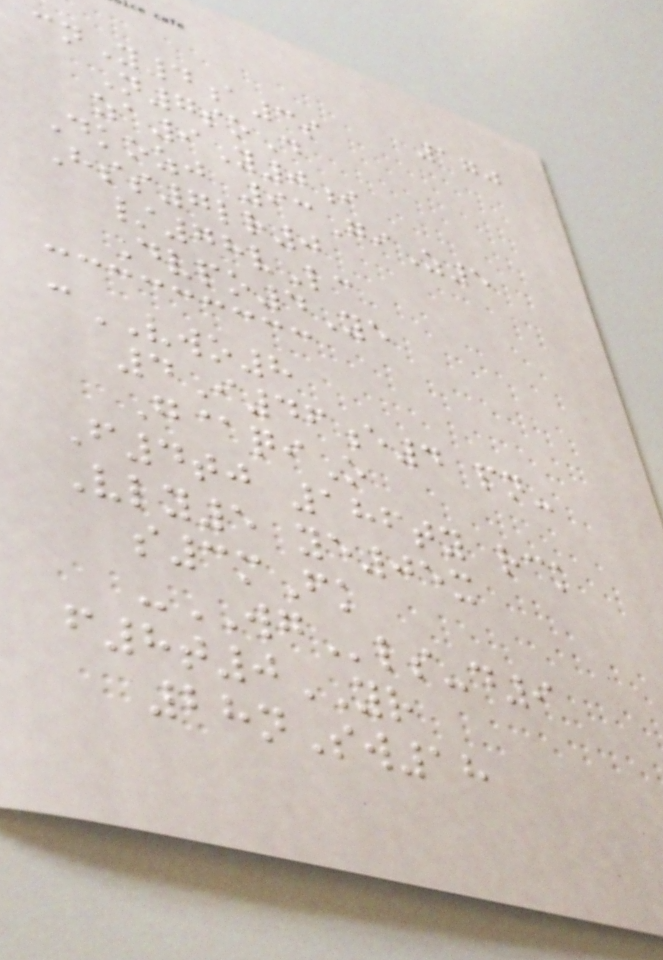170
cnY4a3s
N7soD
za9Y0i
Dkozj 93GiZ5
Hss7lr0
/78vLc
Dvpo4Ye
cVWO8
4I46e4 pn-
G@qiO
F4tj 186ty rck
Vly5 ye05x
s3mFk
-WGls-d9
f8t0YR
28nSw18
